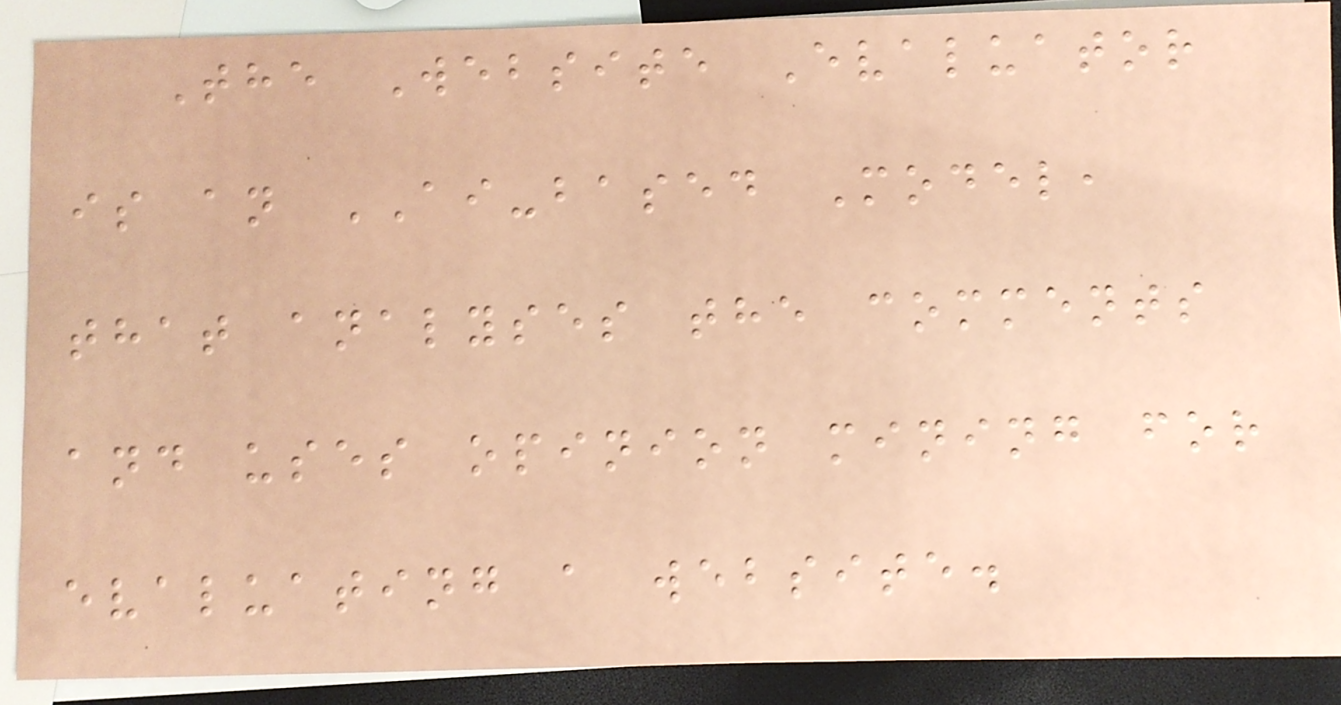The Website Evaluator
is an AI-based Model,
that analyses the comments
and uses opinion mining for
evaluating a website.
